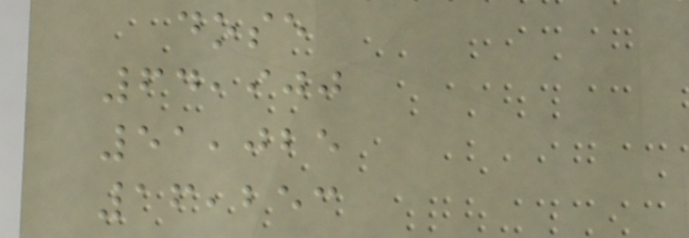dose
64,900
51,025
16,253
